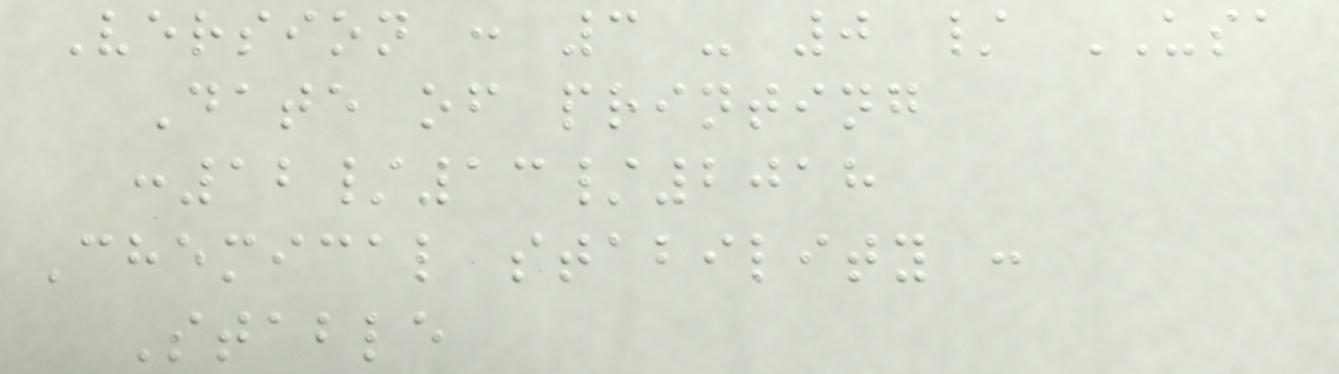Version : 3 - 0 / USA
Date of printing
:12/13/2018
Chemical stability :
Stable
